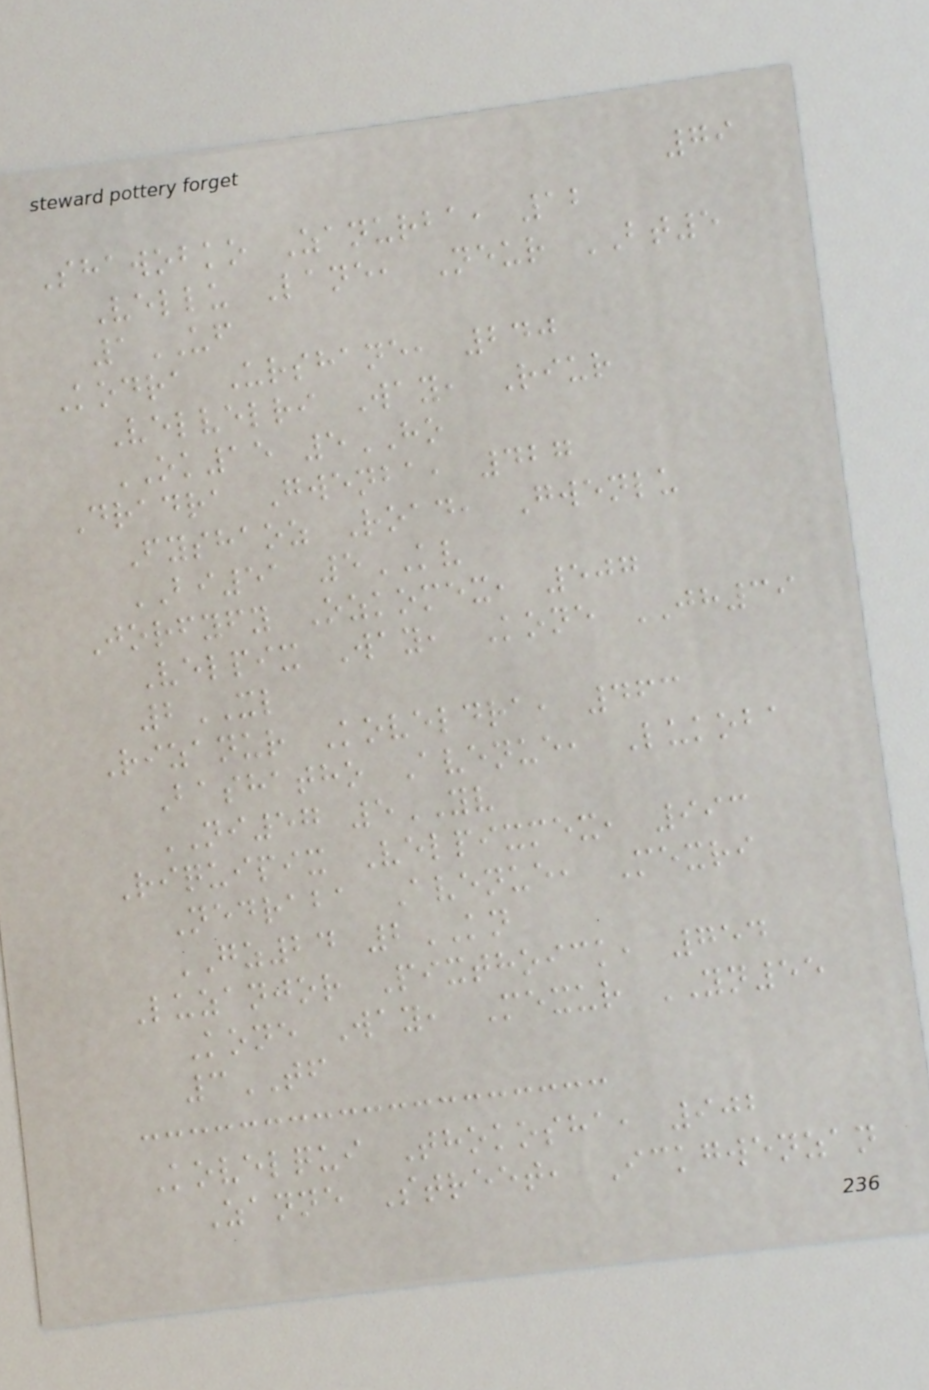79
Shawobko Zanurba, 12
Vellu Lane, Neur BT5
1UF
Kodra Urshane, 240
Velvelri Way, Riur
OK15 5HO
Dradra Gwenba, 427
Fyshaoz Road, Gwenlu
BI51 5KV
Jorfyfy Ozkomex, 507
Velpix Way, Kone JH39
2XL
Rizanur Koveldra, 463
Bashatho Avenue, Lukoba
NI57 5YV
Riquipix Velpixmex, 993
Nedraba Avenue, Mexri
GZ24 2KN
Luzanjor Pixthoick, 754
Kone Way, Mexur YN55
3TF
Kovelqui Thokosha, 902
Zanne Street, Ickgwenzan
